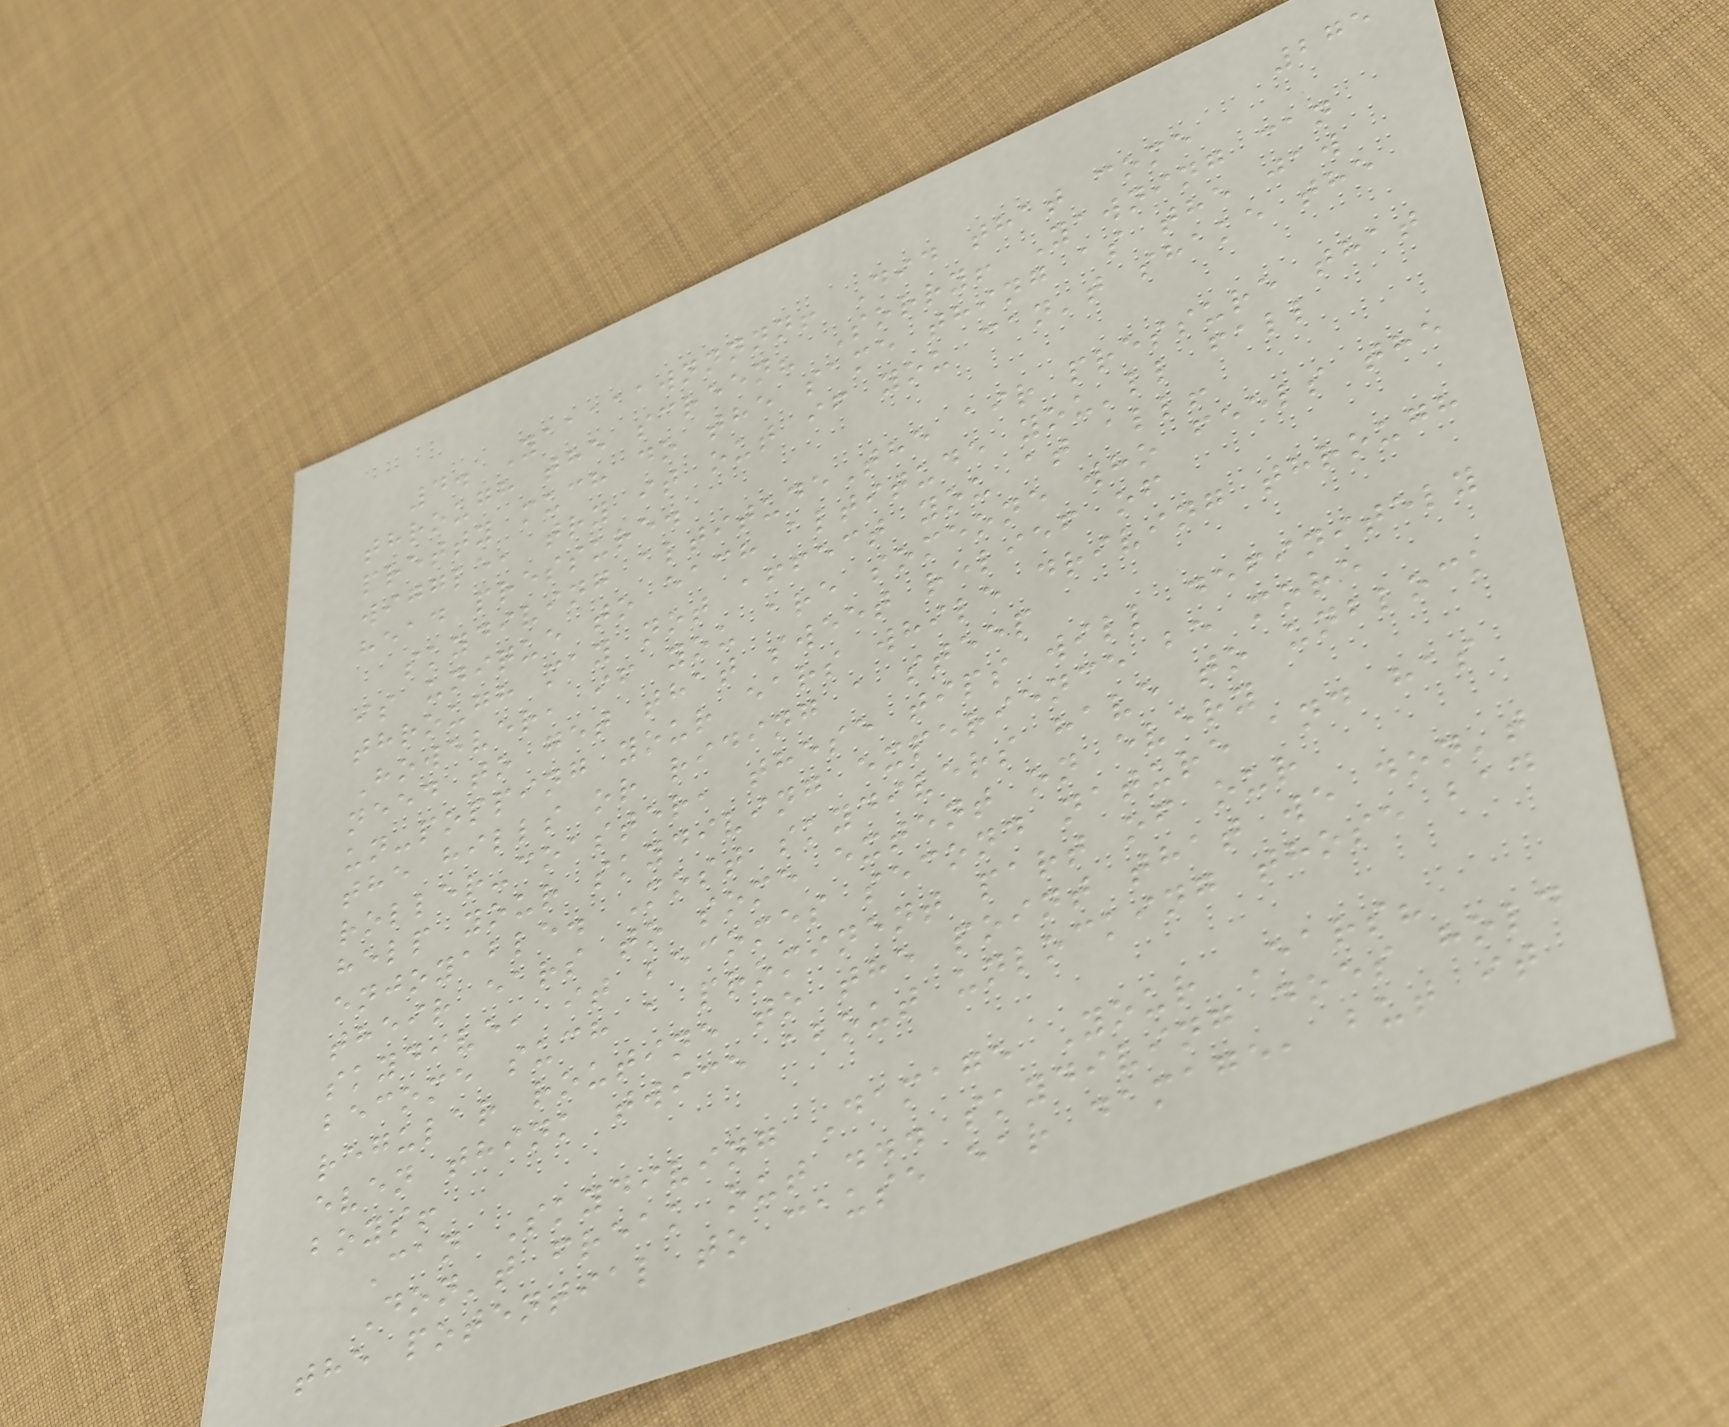275
4. Yaaaaawnnnnn! Did that come
through the screen? Sorry! Yawning can
pretty much do the same thing as the jaw
wiggle, try it out if you can't shake the
head pressure.
skydiving altitudeThe air pressure that
is unique to each altitude you'll fall
through may not affect you at all!
However, if you are someone who feels the
need to get that sweet relief of
un-popping your ears while driving through
the hills or riding a steep
roller-coaster, these tips will definitely
help your skydiving experience be more
enjoyable. Most skydivers have to unblock
their ears to some extent on every
skydive, it becomes second nature and has
become such a prominent part of our
regular routine to the point that we don't
even think twice about unlocking those bad
boys!
Can Skydiving Damage Your Ears?
Don't freak out ... skydiving does hold
the potential to cause ear damage, but it
